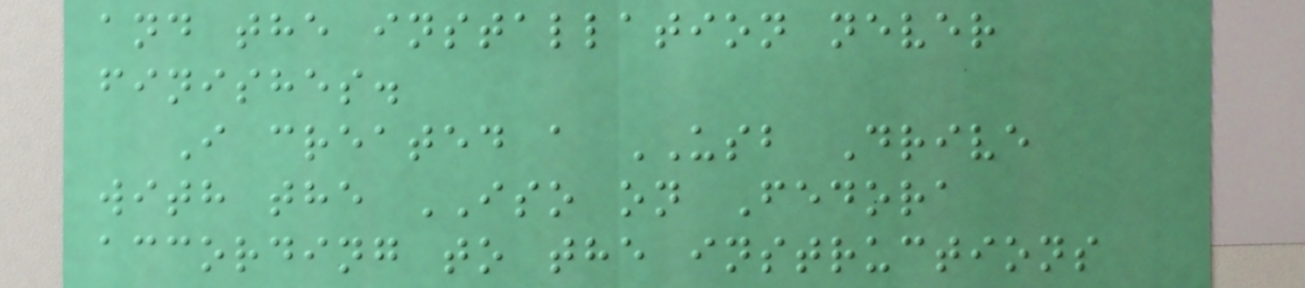and the installation never
finishes.
I created a USB Drive
with the ISO on Fedora
according to the instructions
